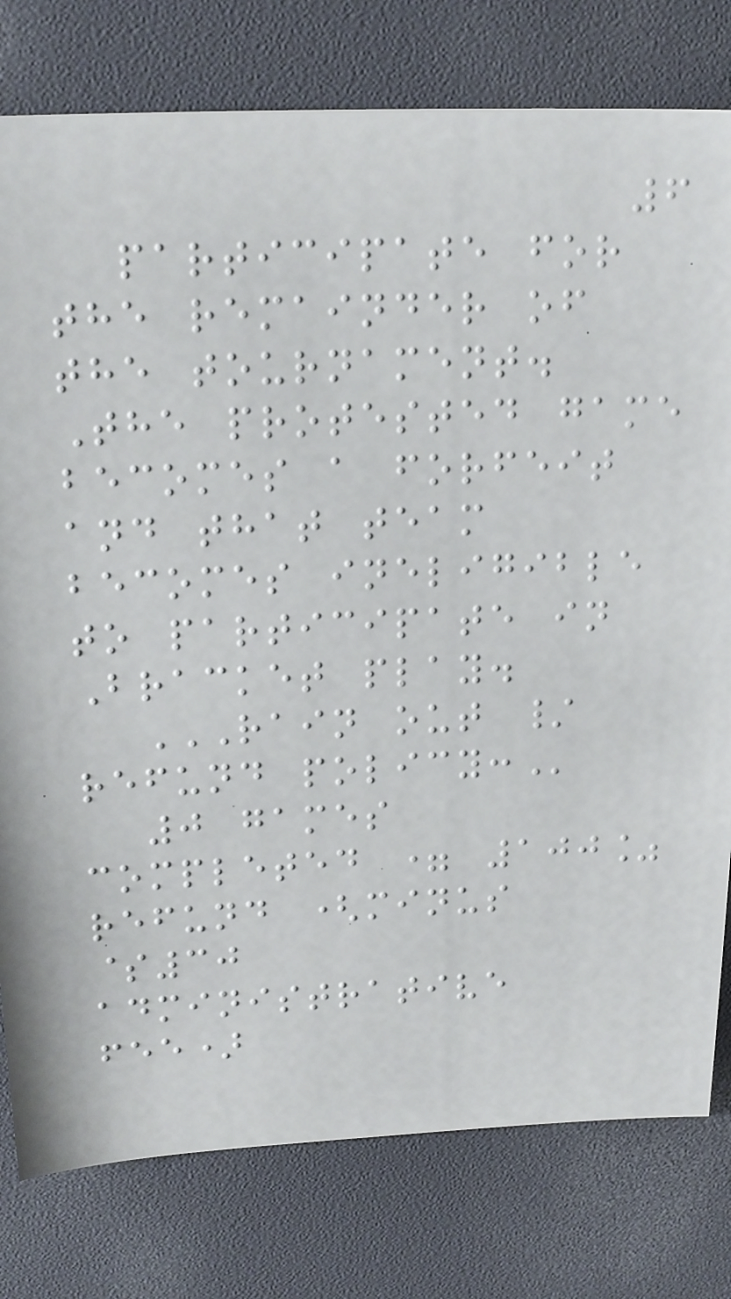6
participate for
the remainder of
the tournament.
The protested game
becomes a forfeit
and that team
becomes ineligible
to participate in
Bracket play.
RAIN OUT /
REFUND POLICY:
0 games
completed = 100%
refund (minus
$30
administrative
fee)
